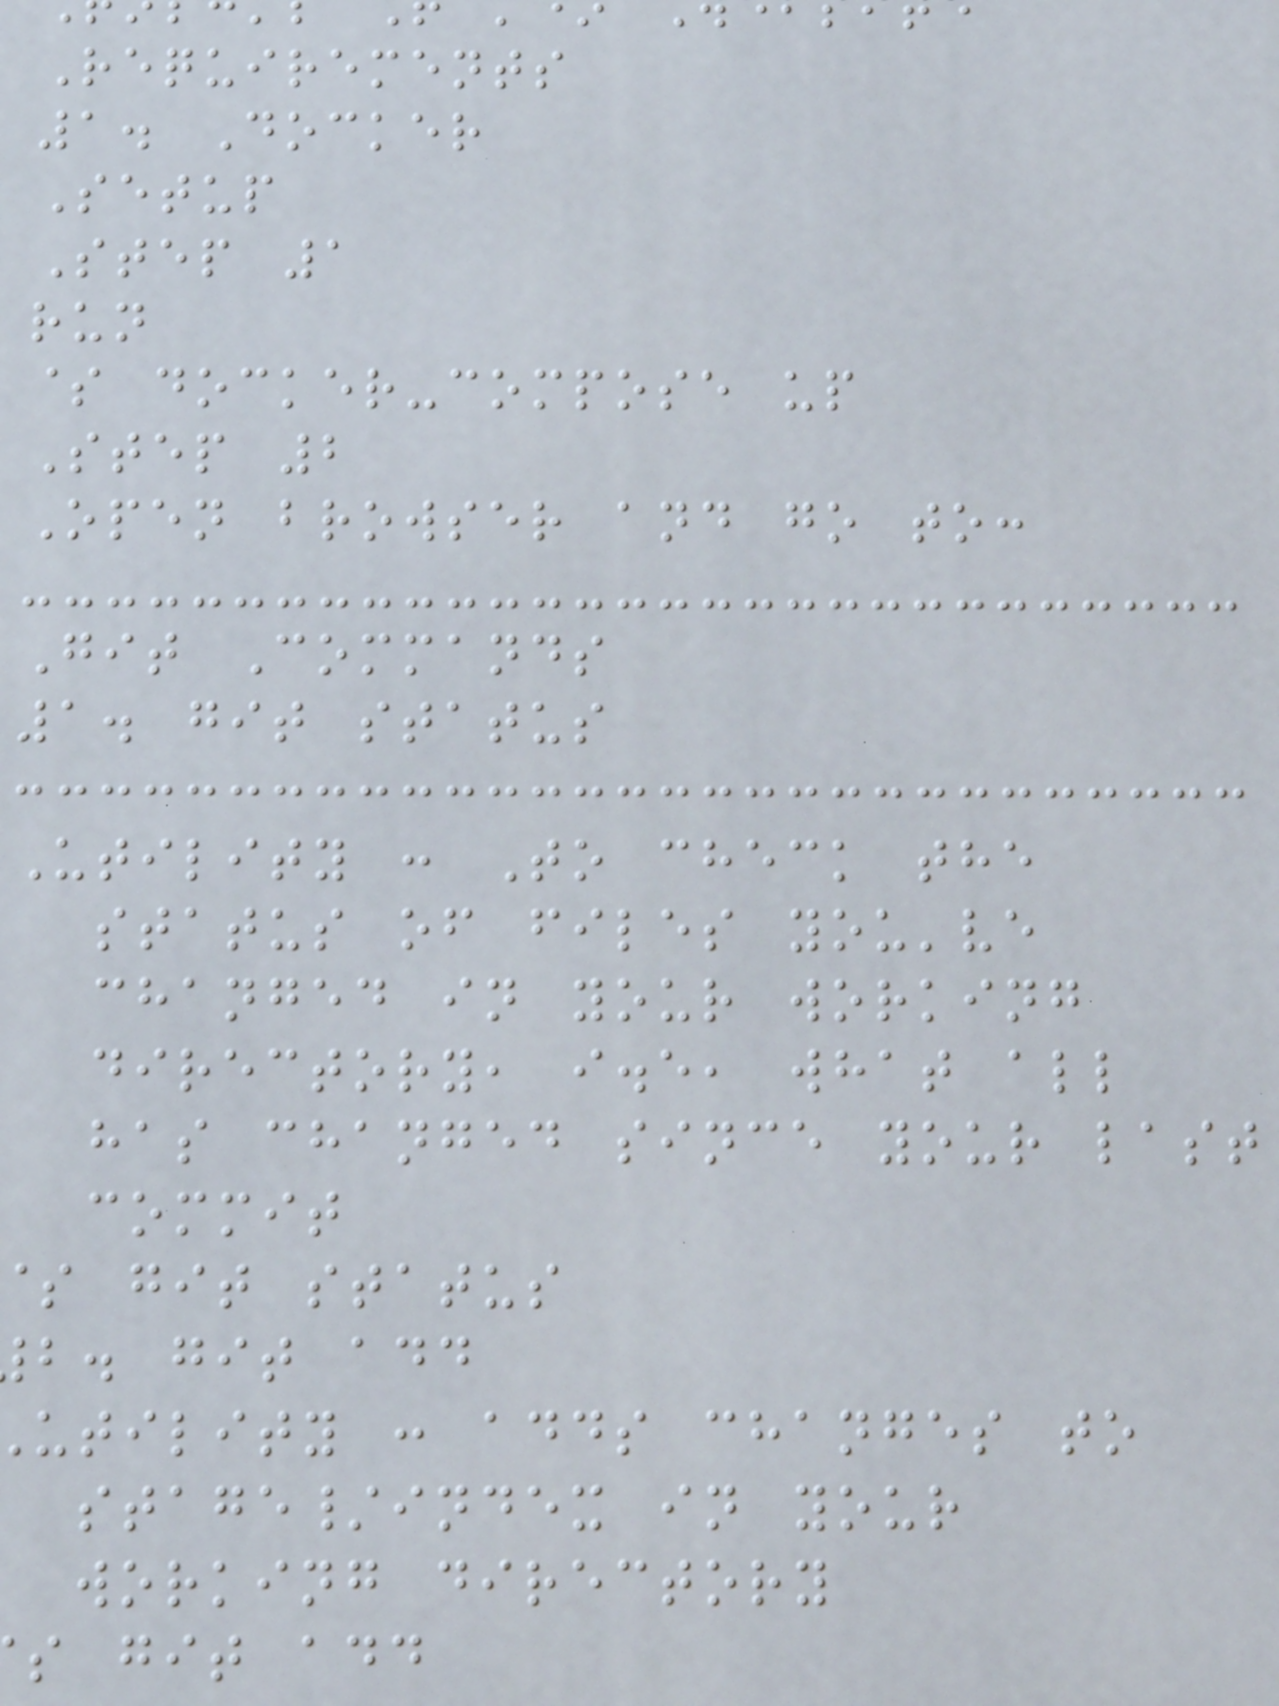Requirements
1. Docker
Setup
Step 1
run
$ docker-compose up
Step 2
Open browser and go to:
Git Commands
1. git status
Utility : To check the
status of files you've
changed in your working
directory, i.e, what all
has changed since your last
commit
git status
b. git add
utility : adds changes to
stage/index in your
working directory
git add
